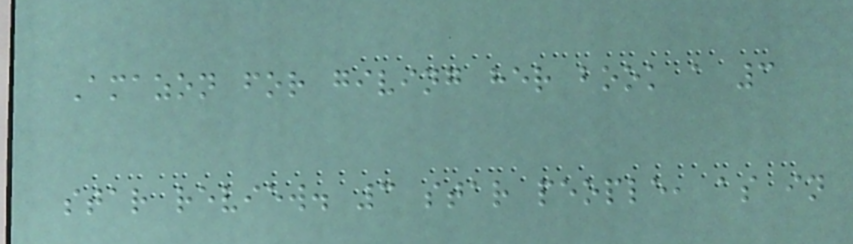Amazon for giving her book a 3
star review. 3 star people, as in
